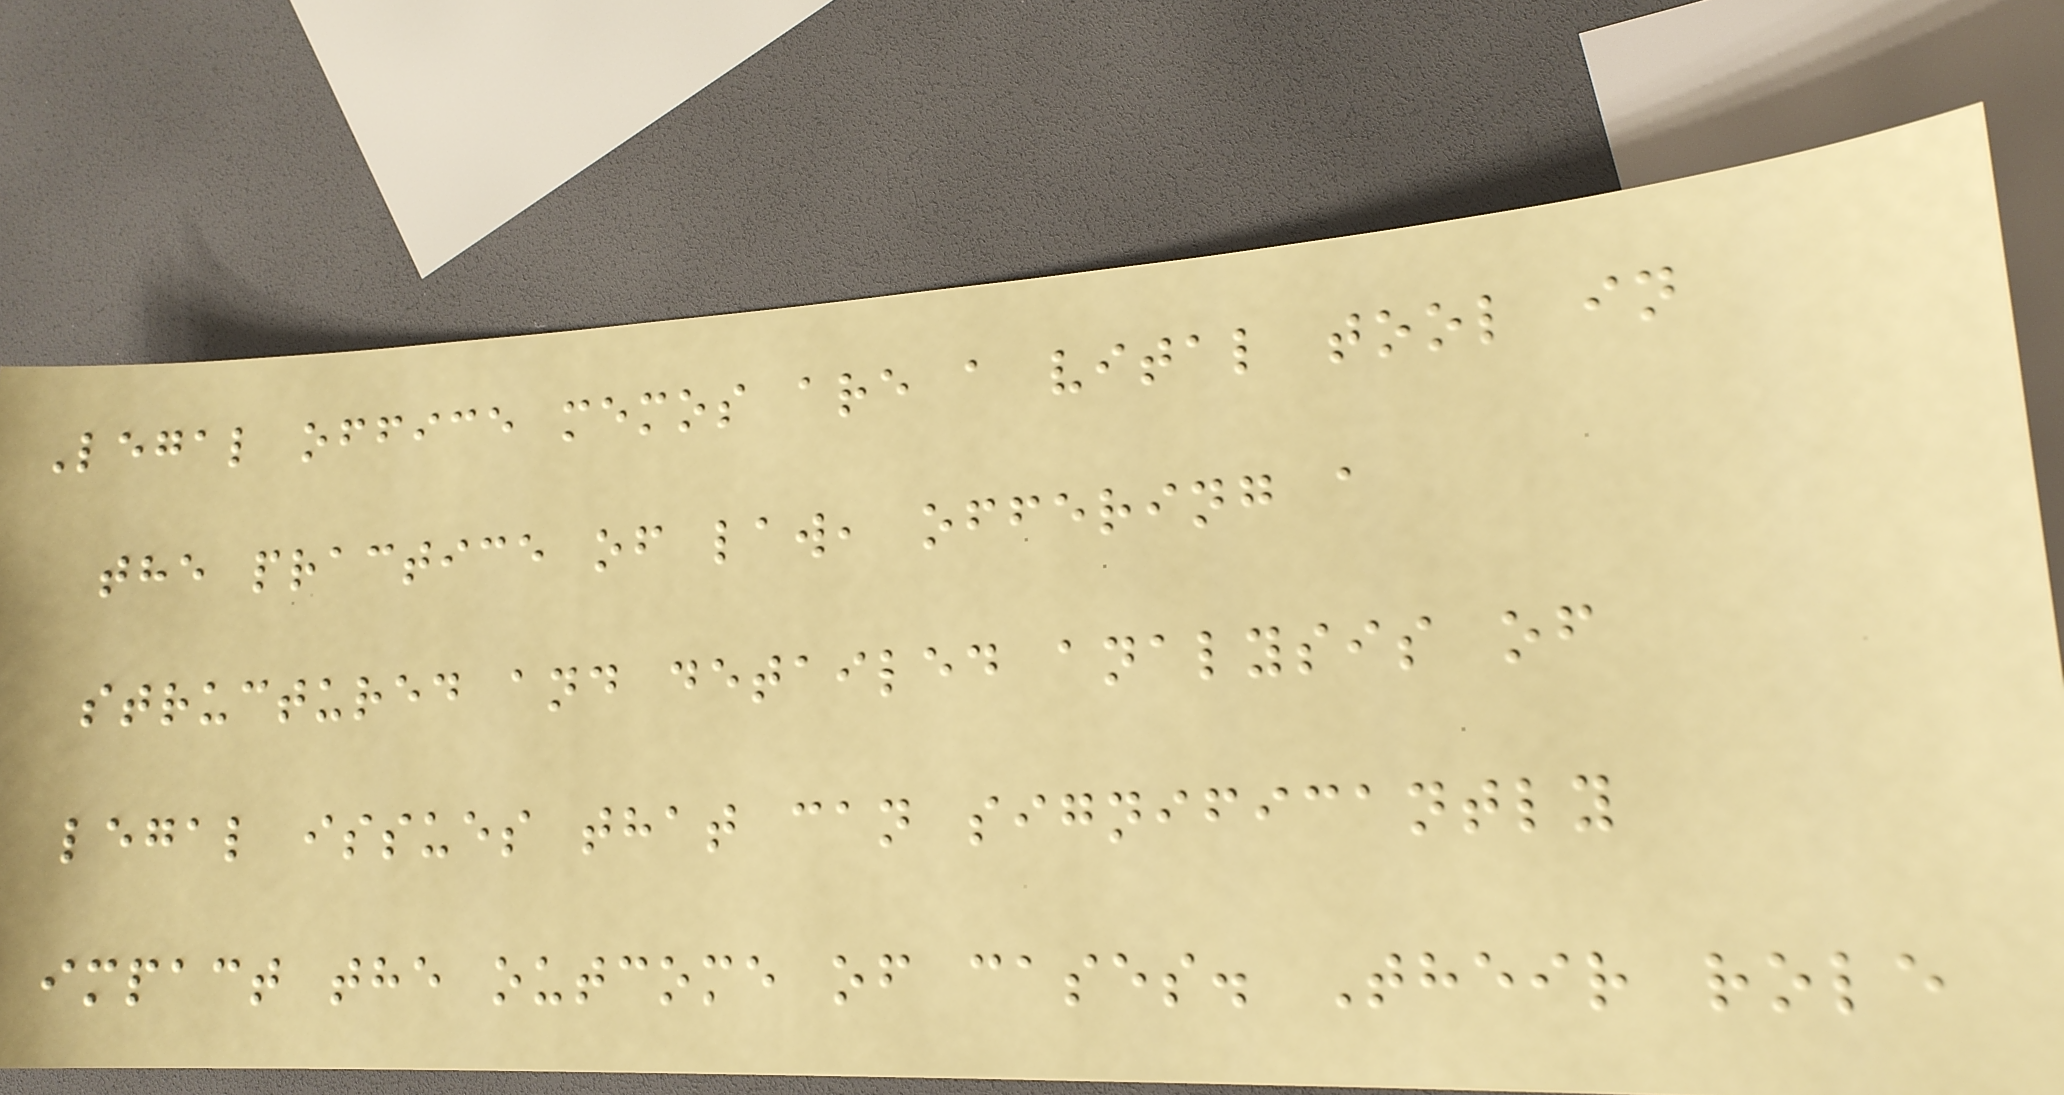Legal office memos are a vital tool in
the practice of law, offering a
structured and detailed analysis of
legal issues that can significantly
impact the outcome of cases. Their role
